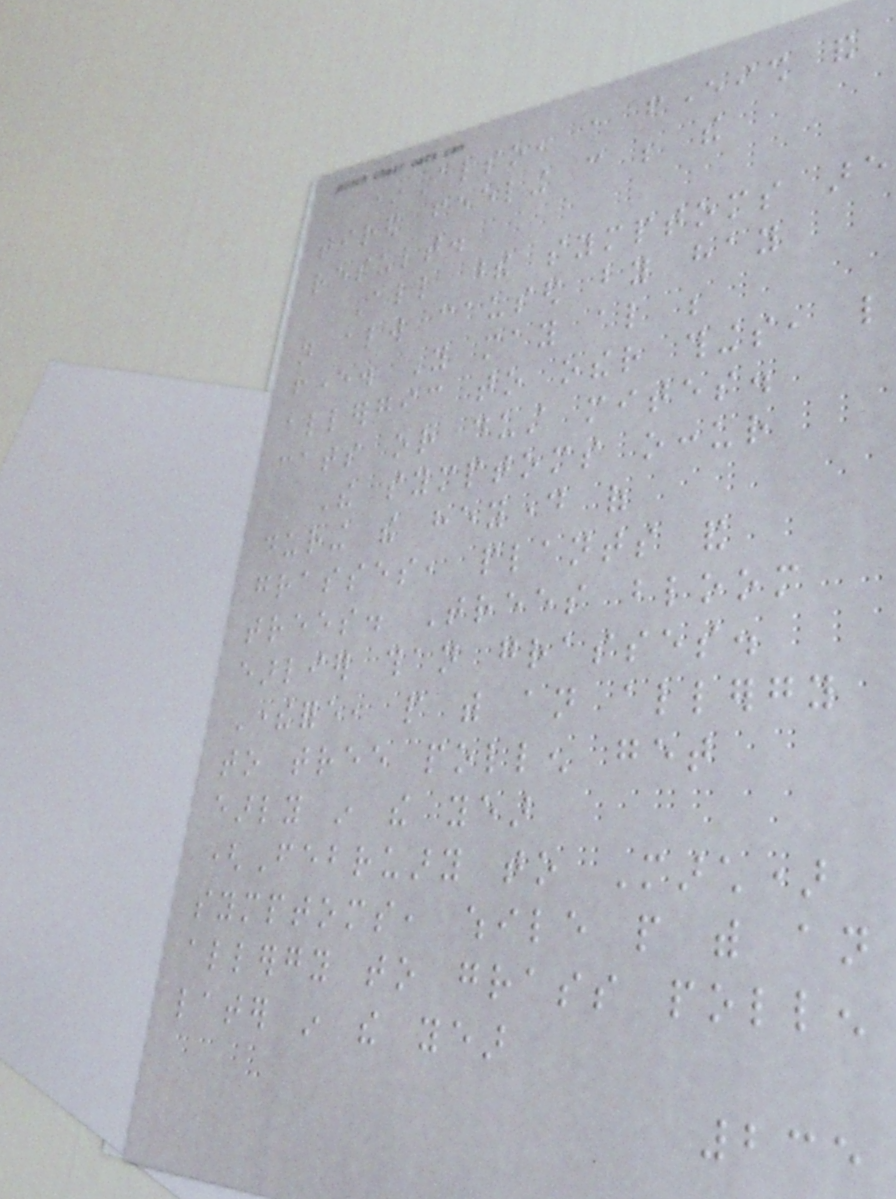*Also, a feverish and
tired feeling can be the
result.
All these symptoms are
not always caused by hay
fever. You may also be
allergic to other things, like
cats or dust mites.
The symptoms occur
during the heyday of
grasses, plants and
trees. Trees bloom
earlier than grasses.
Therefore, people with an allergy
to tree pollen get
early in the year
(February to March)
symptoms, while people with an
allergy to grass pollen
later in the year
235
